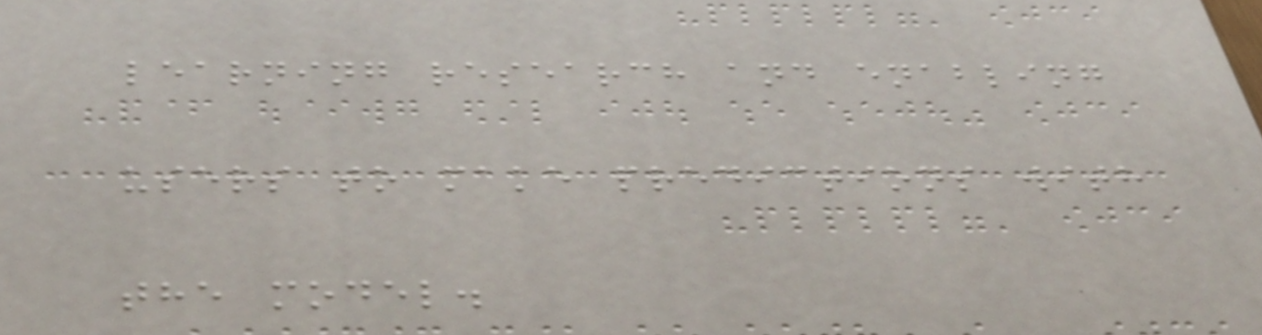learning research and enabling
users to make predictions with
the model.
